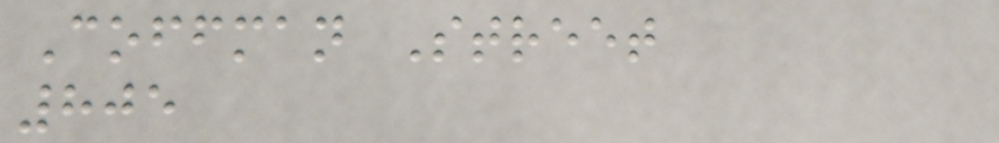Coffman Street
805
